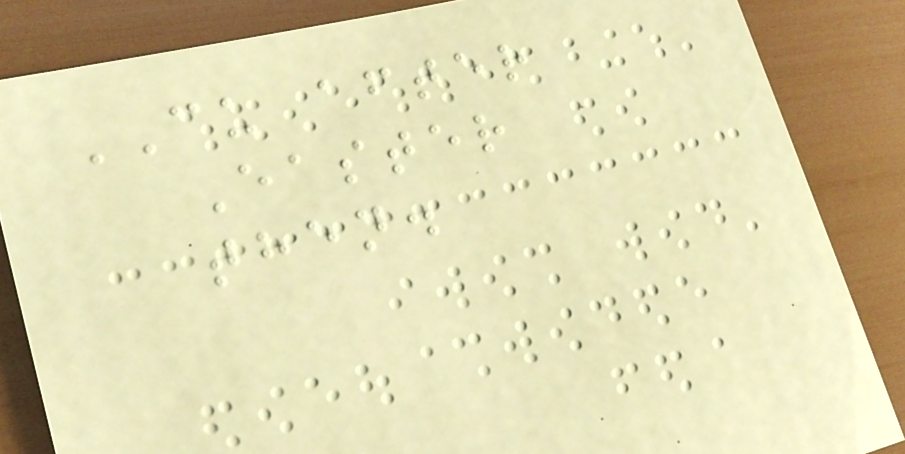CU after
Easter
then.
